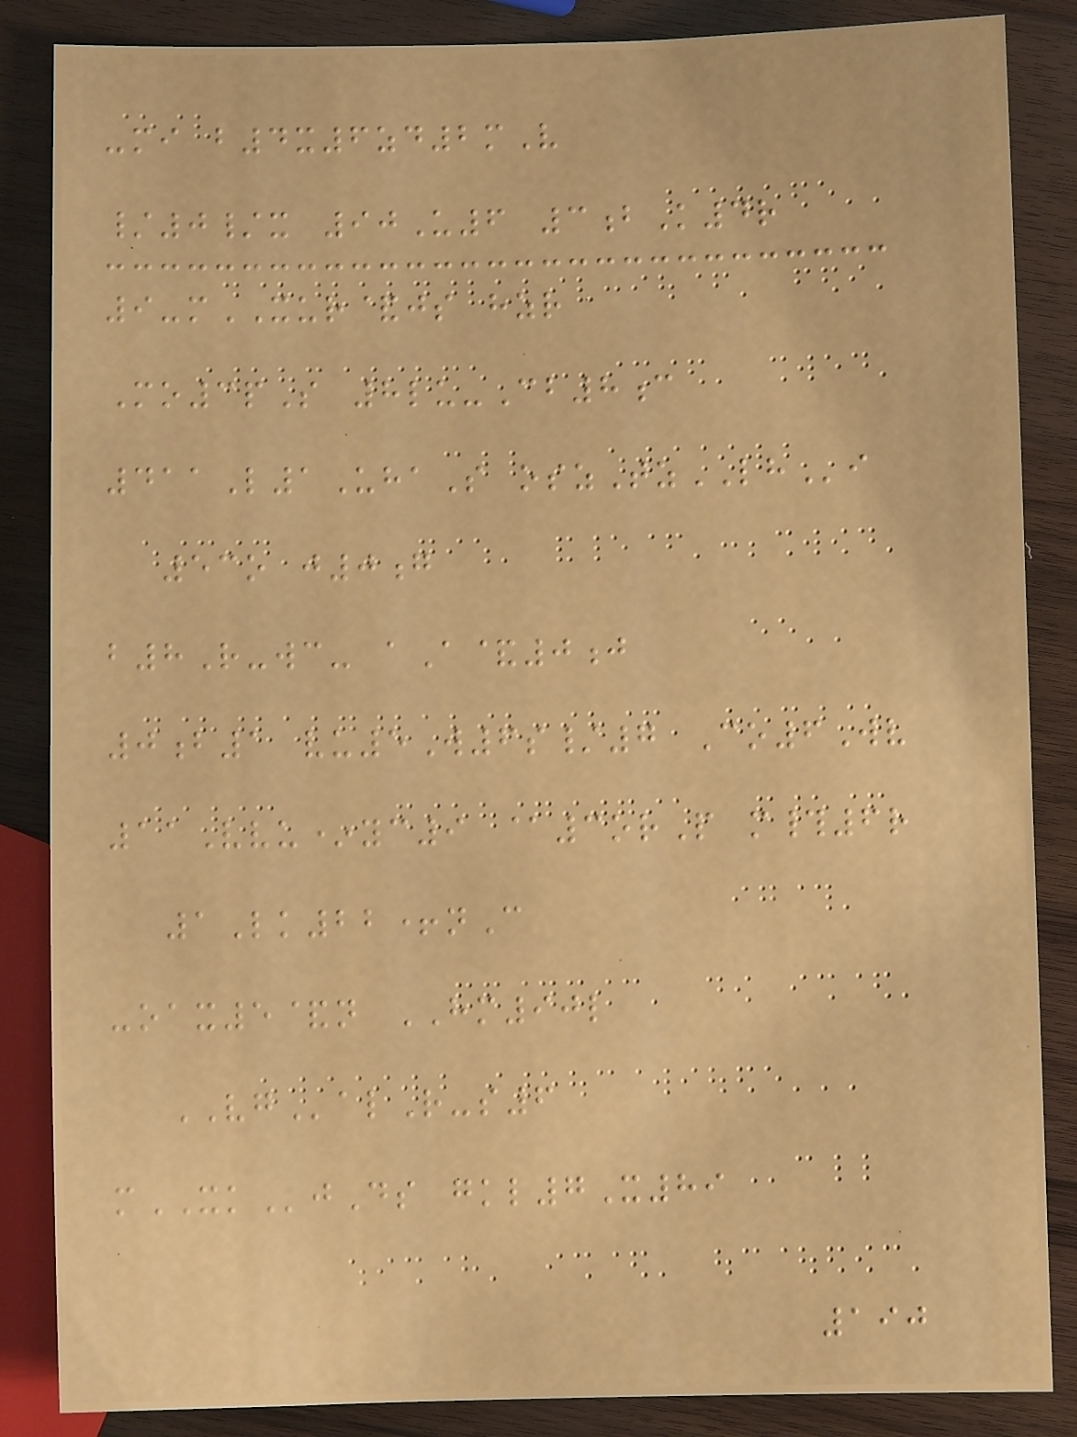-mi b4x6zd2mV
/0/x 90U6 3bK4r
9-mXUR&js hzr
Mo3pS 8lu-Cb8c
411L1UhaS oszTzLHi
53o j0g
b8R-wc- aA&0j
0b1 vu5W6s/7 Co6Wv
11Vvu*yc9 @3orP m#6r
1Lk22+nC
-oax5&n HM90l
VGalR-s6
mXKjDs gkl7X89
190
